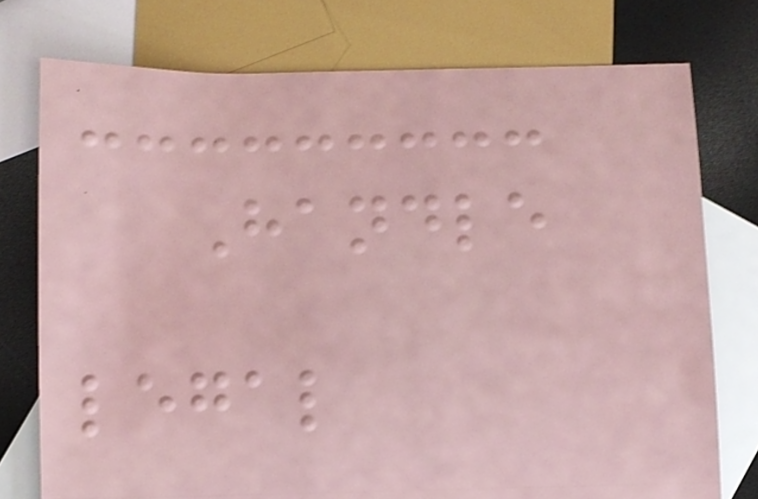Handle
legal
